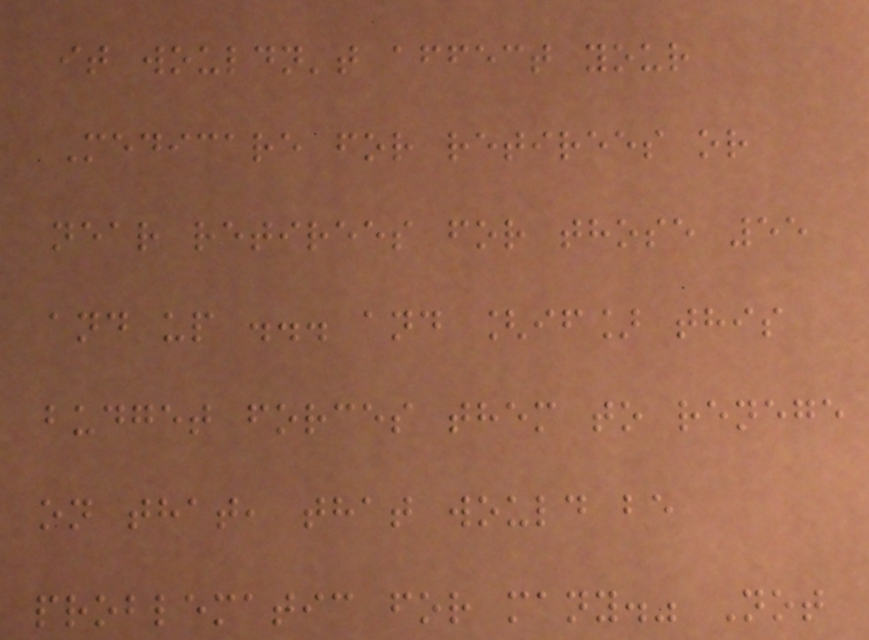it wouldn't affect your
Medicare for retirees or
near retirees for those 55
and up ... and [if] this
budget forces them to renege
on that, that would be
problematic for many." Not
